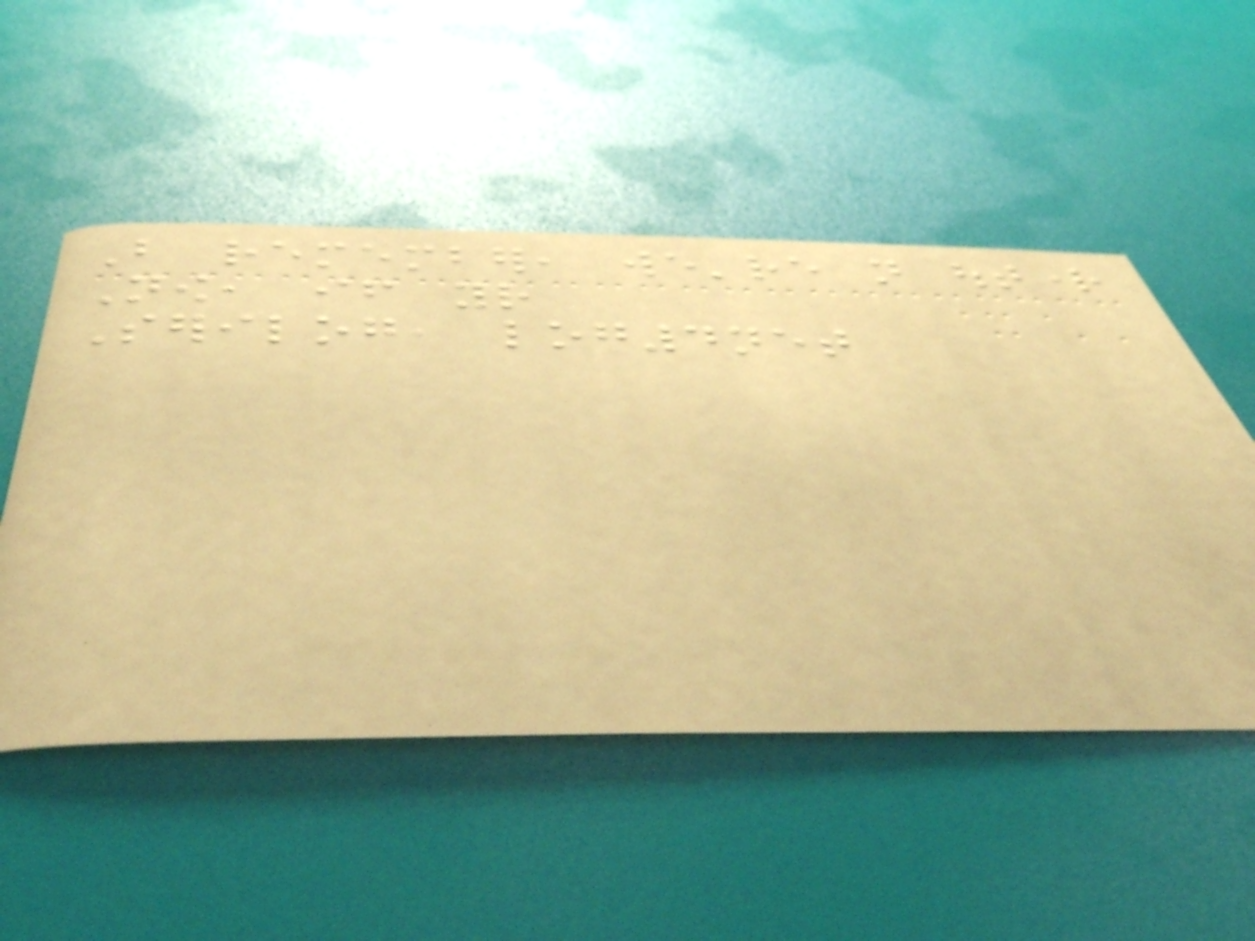But remember, we're not outright
Now, if your
Serilog, log4net
